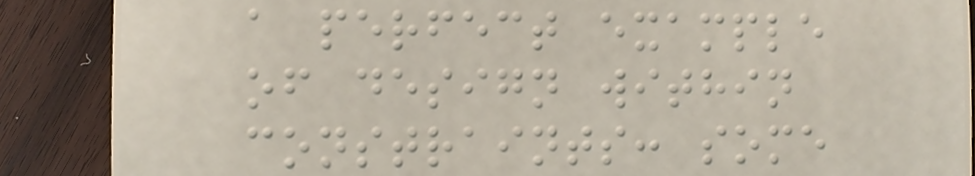a perfect example
of design within
constraints: some
